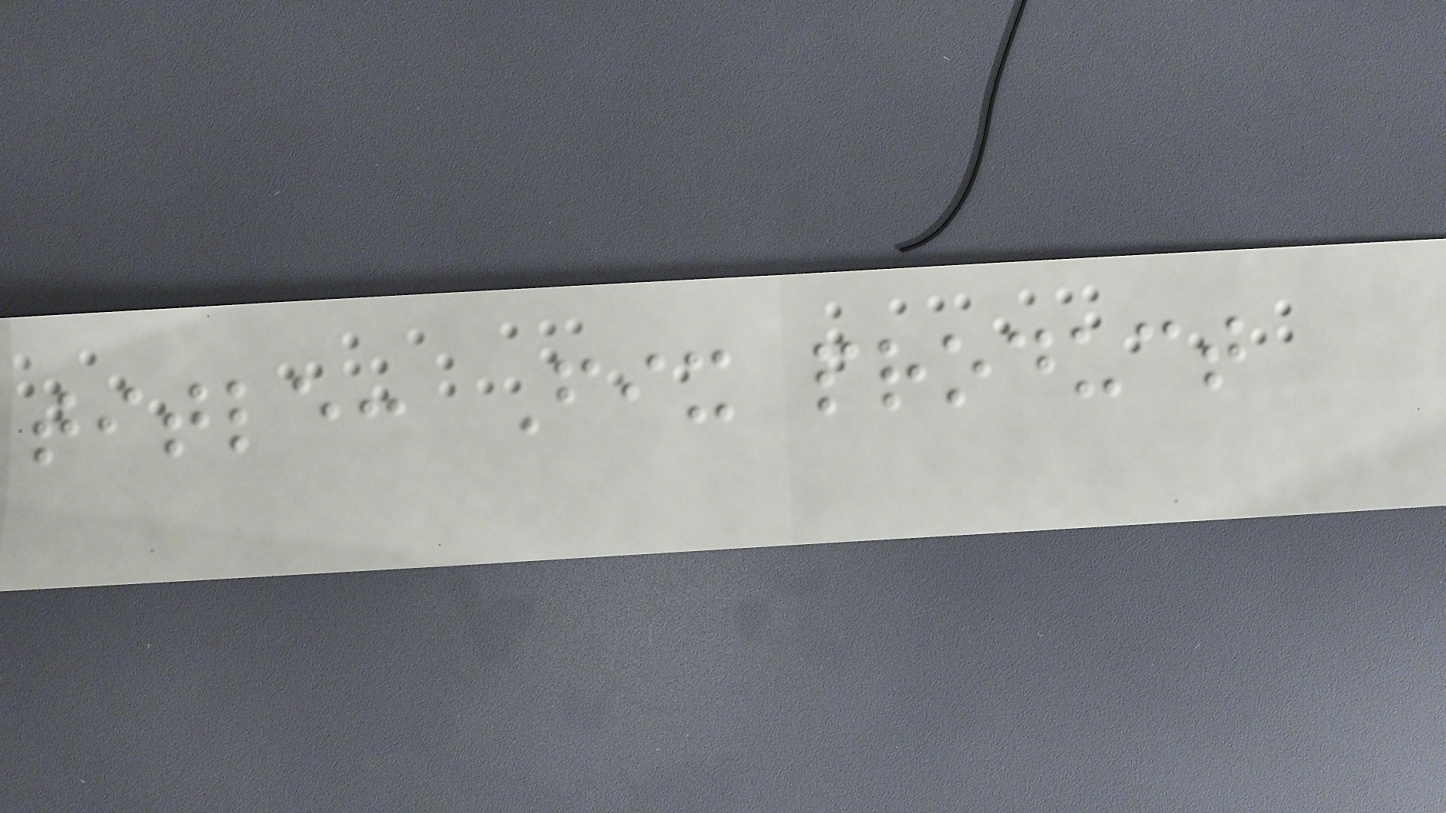title: Fix product
